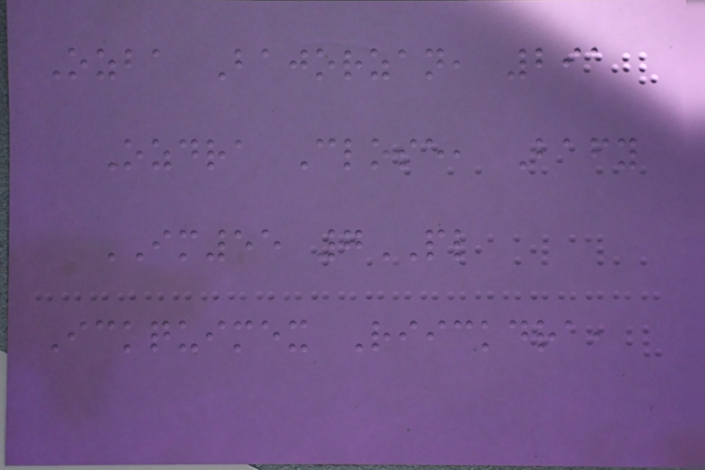Ozba Bajorzan, 291
Ozdra Close, Bafy
IM55 7PL
Ickquimex Riickdra,
